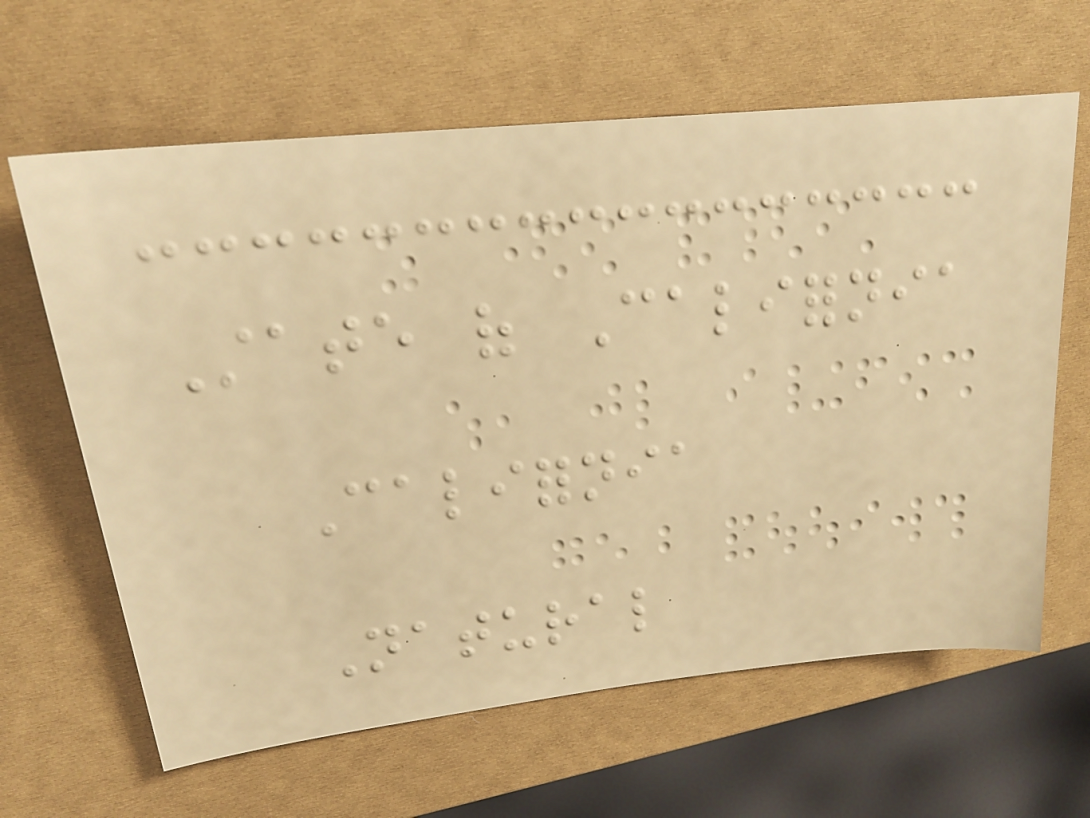State of California
California
Natural
